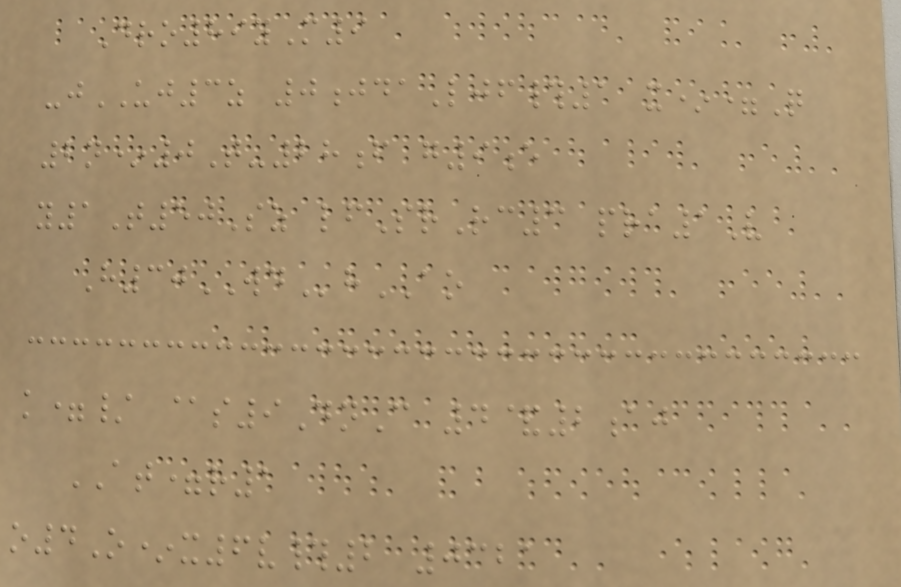Dro89yM9
-jUJ3z 0jdaLjf#1 x*=Q
2n*0T-28f g9e
y1T50Sz lfSrRc3 pra1V
H30WDhAO
k=/ @s9DnC 4&2aj
AT=r1
o4O*x6v#2 0321
